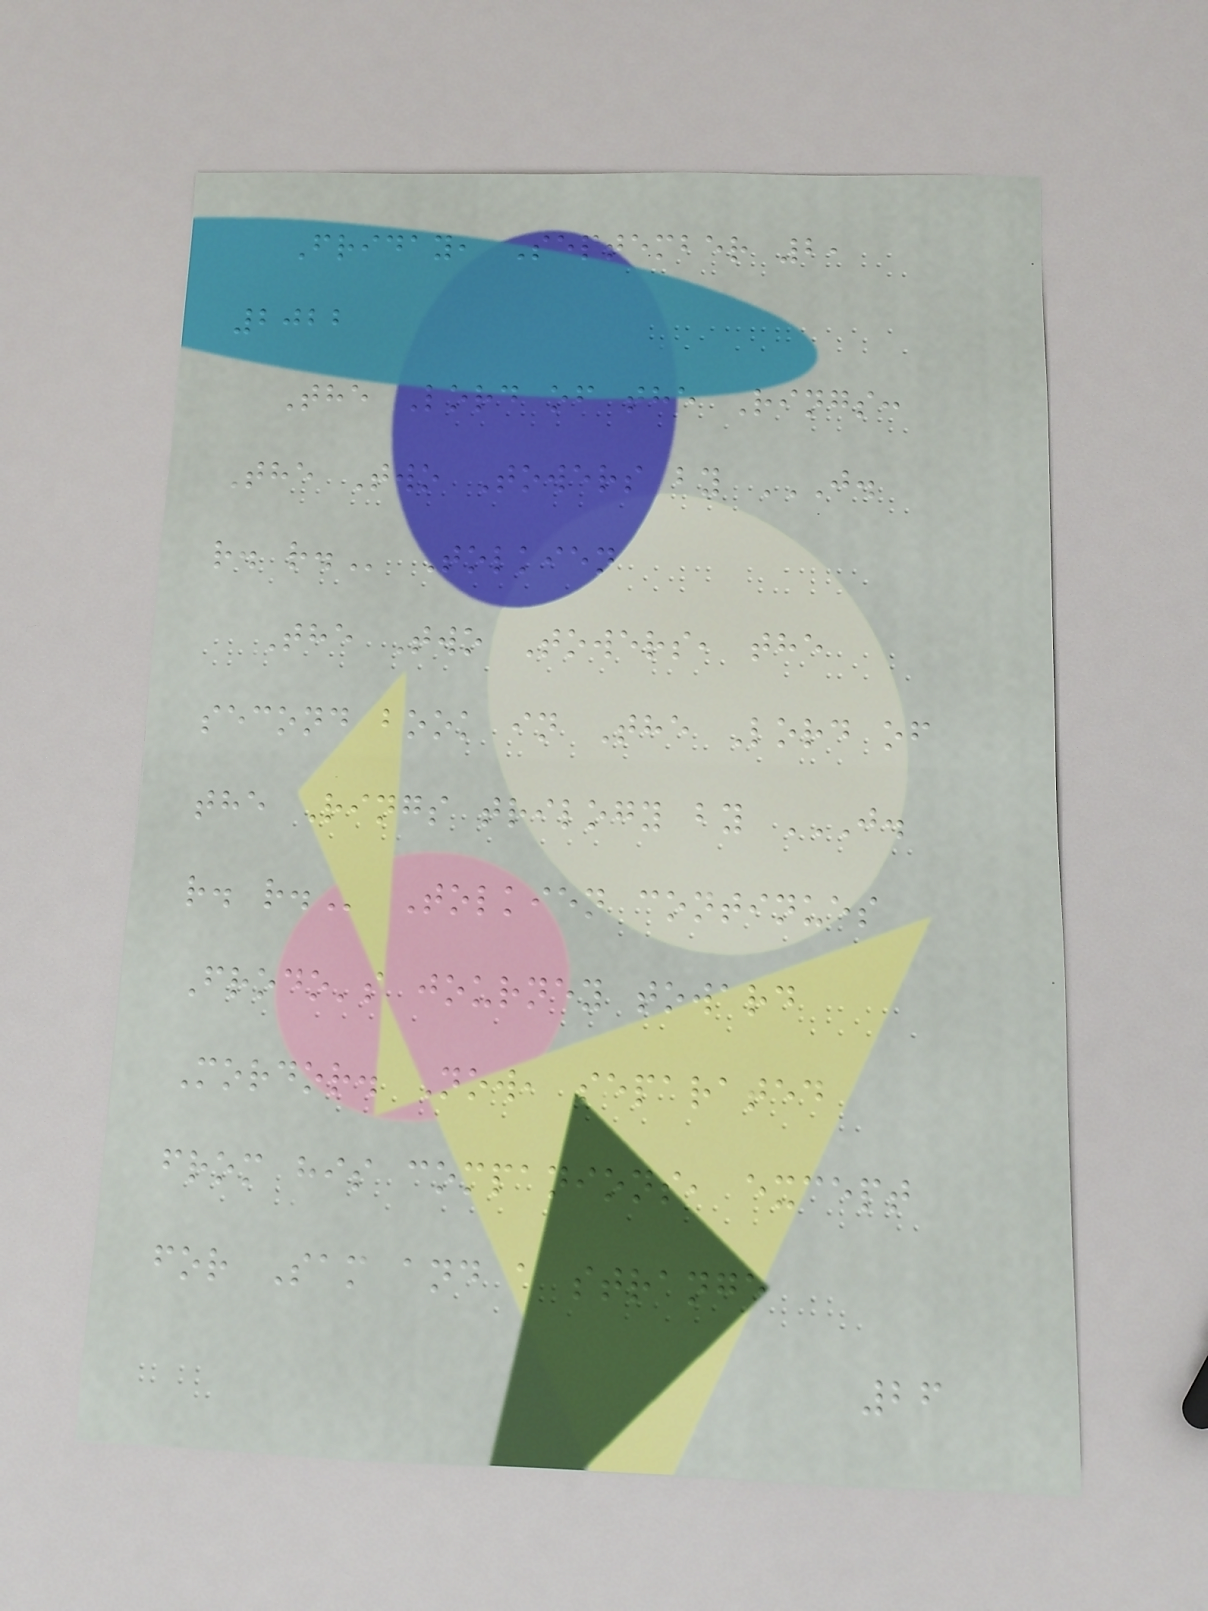Friday, September 2,
2022
The Lord of the Rings:
The Two Towers by J.
R. R. Tolkien
The Two Towers, the
second book in The Lord of
the Rings trilogy by J.
R. R. Tolkien continues
Frodo's journey toward
Mordor. Now, separated
from his companions, except
for Sam and a strange
26
